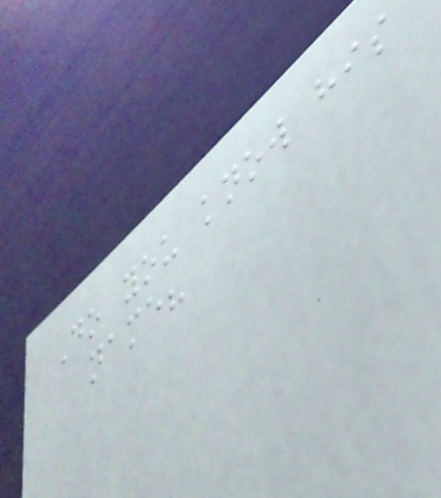Do you know his
name?
